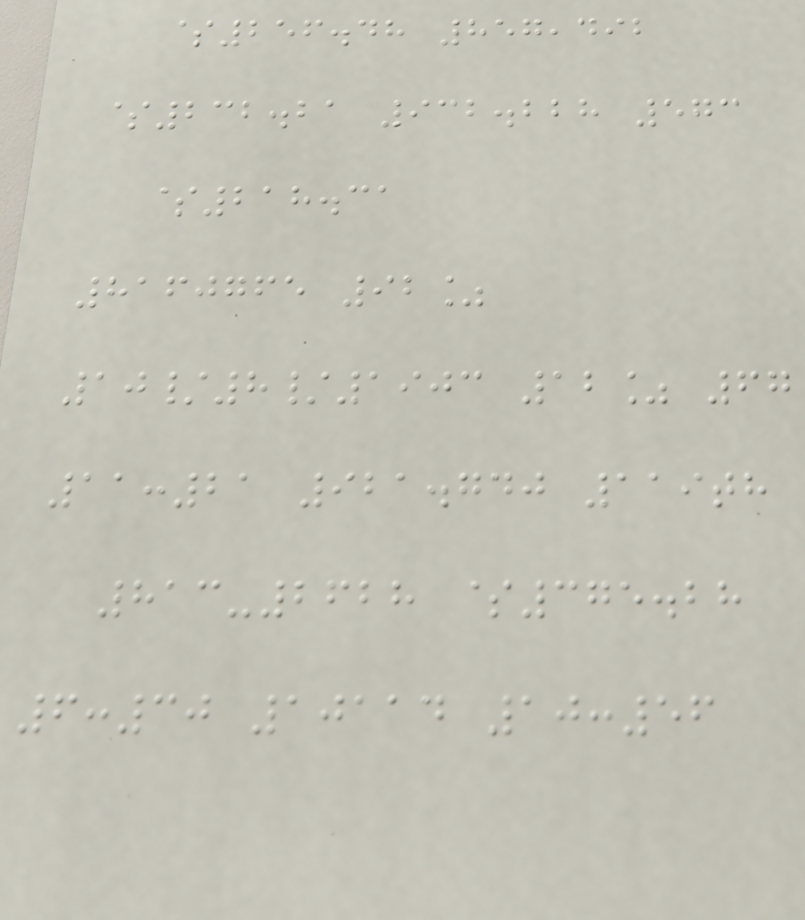$256.48 857,492
$232.21 932.228 573
$218.31
8160765 92%
10/8/1903 12% 67
11:21 921.740 119th
813-2628 $375.28
6:30 10114 10:56
